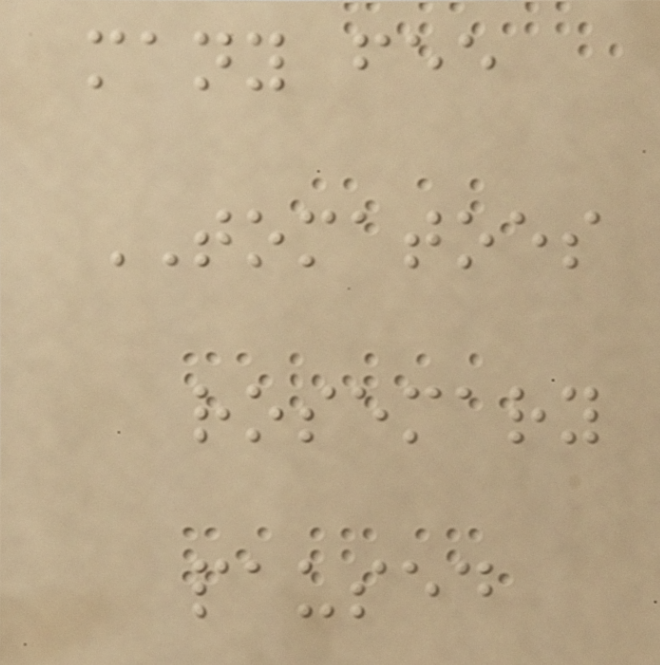many fee
TOMATOES
rosemary
paused
